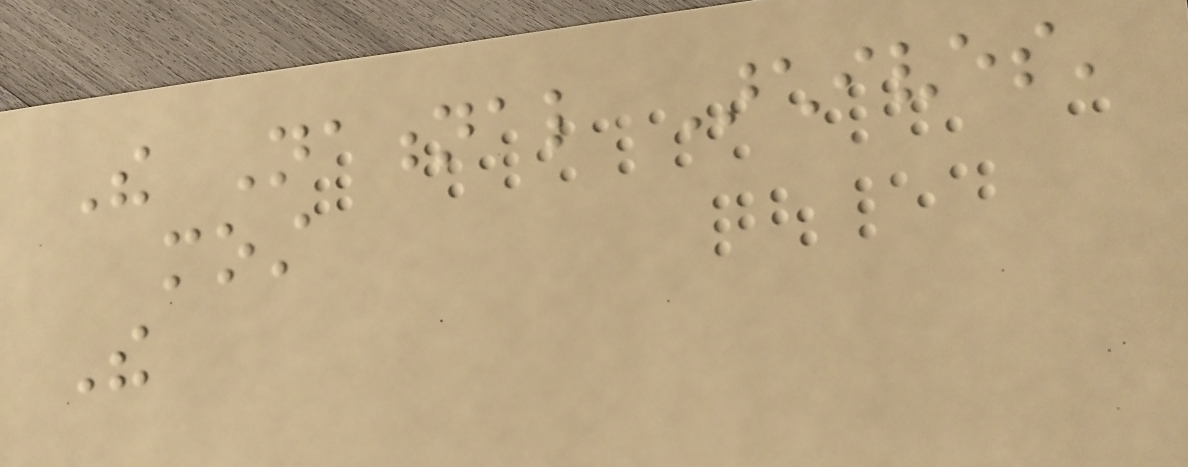The National Archives'
most
The
